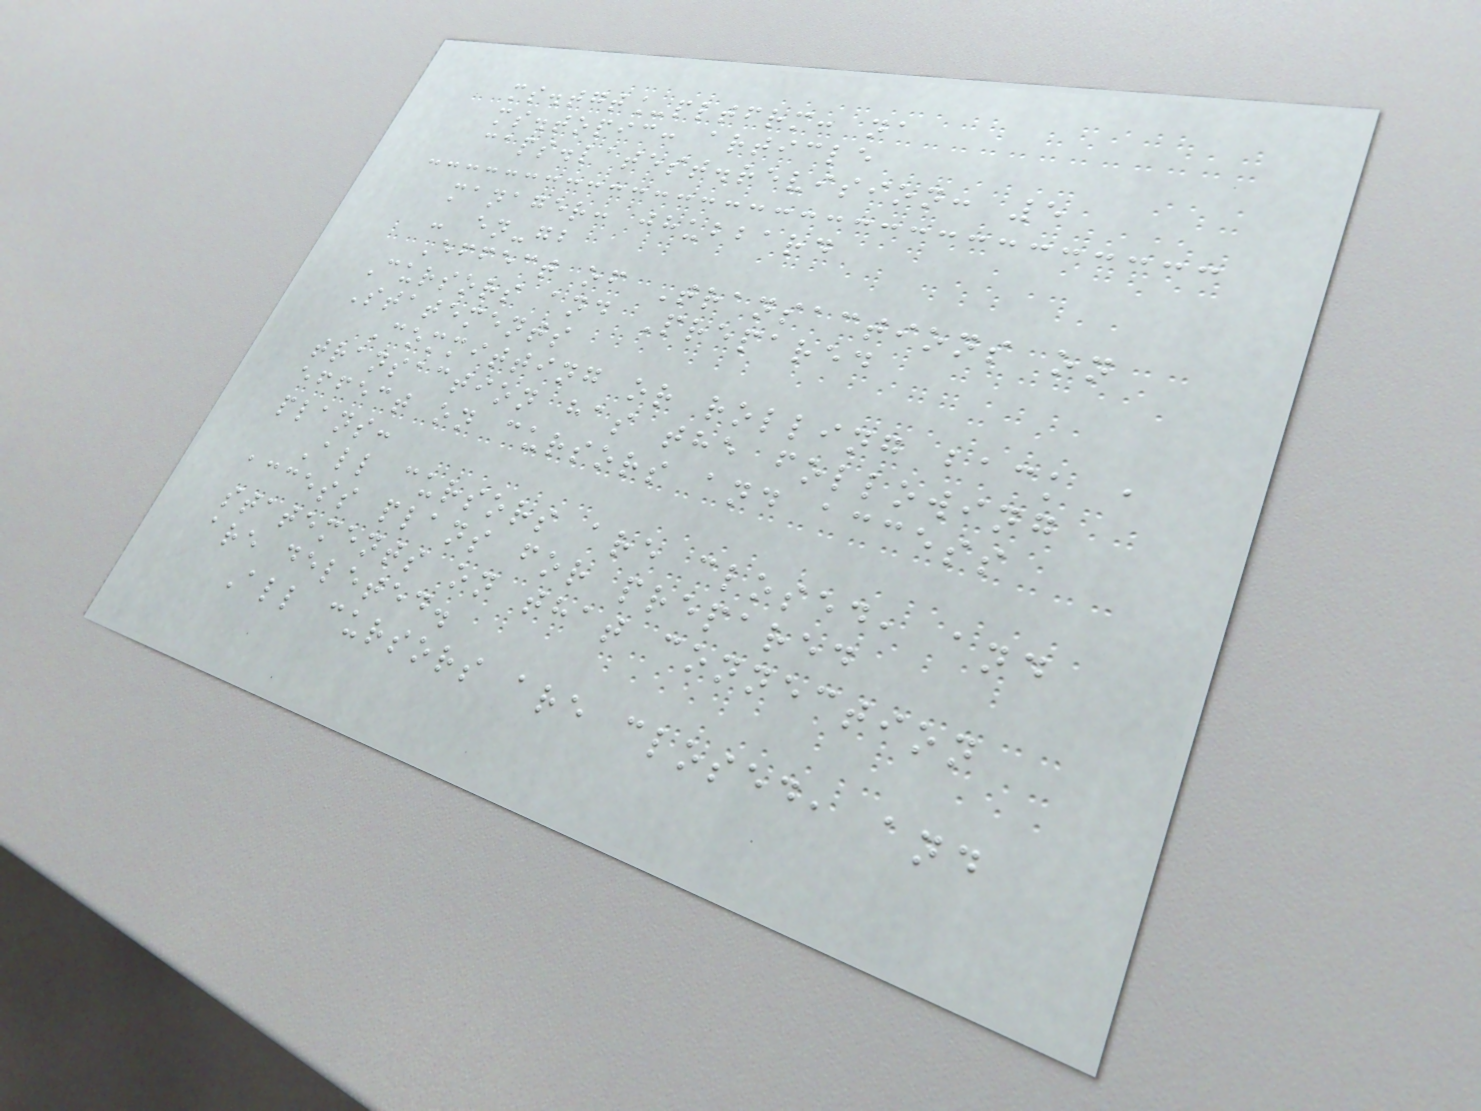ms.tgt_pltfrm: na
ms.topic: article
caps.latest.revision: 5
manager: jhubbard
- en-gb
Effect of Transactions on
Cursors and Prepared
Statements
Committing or rolling back a
transaction has the following
effect on cursors and access
plans:
All cursors are closed, and
access plans for prepared
statements on that connection
are deleted.
All cursors are closed, and
